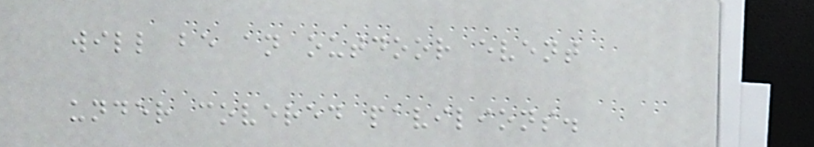will be an outdoor event
under covered pavilions.
